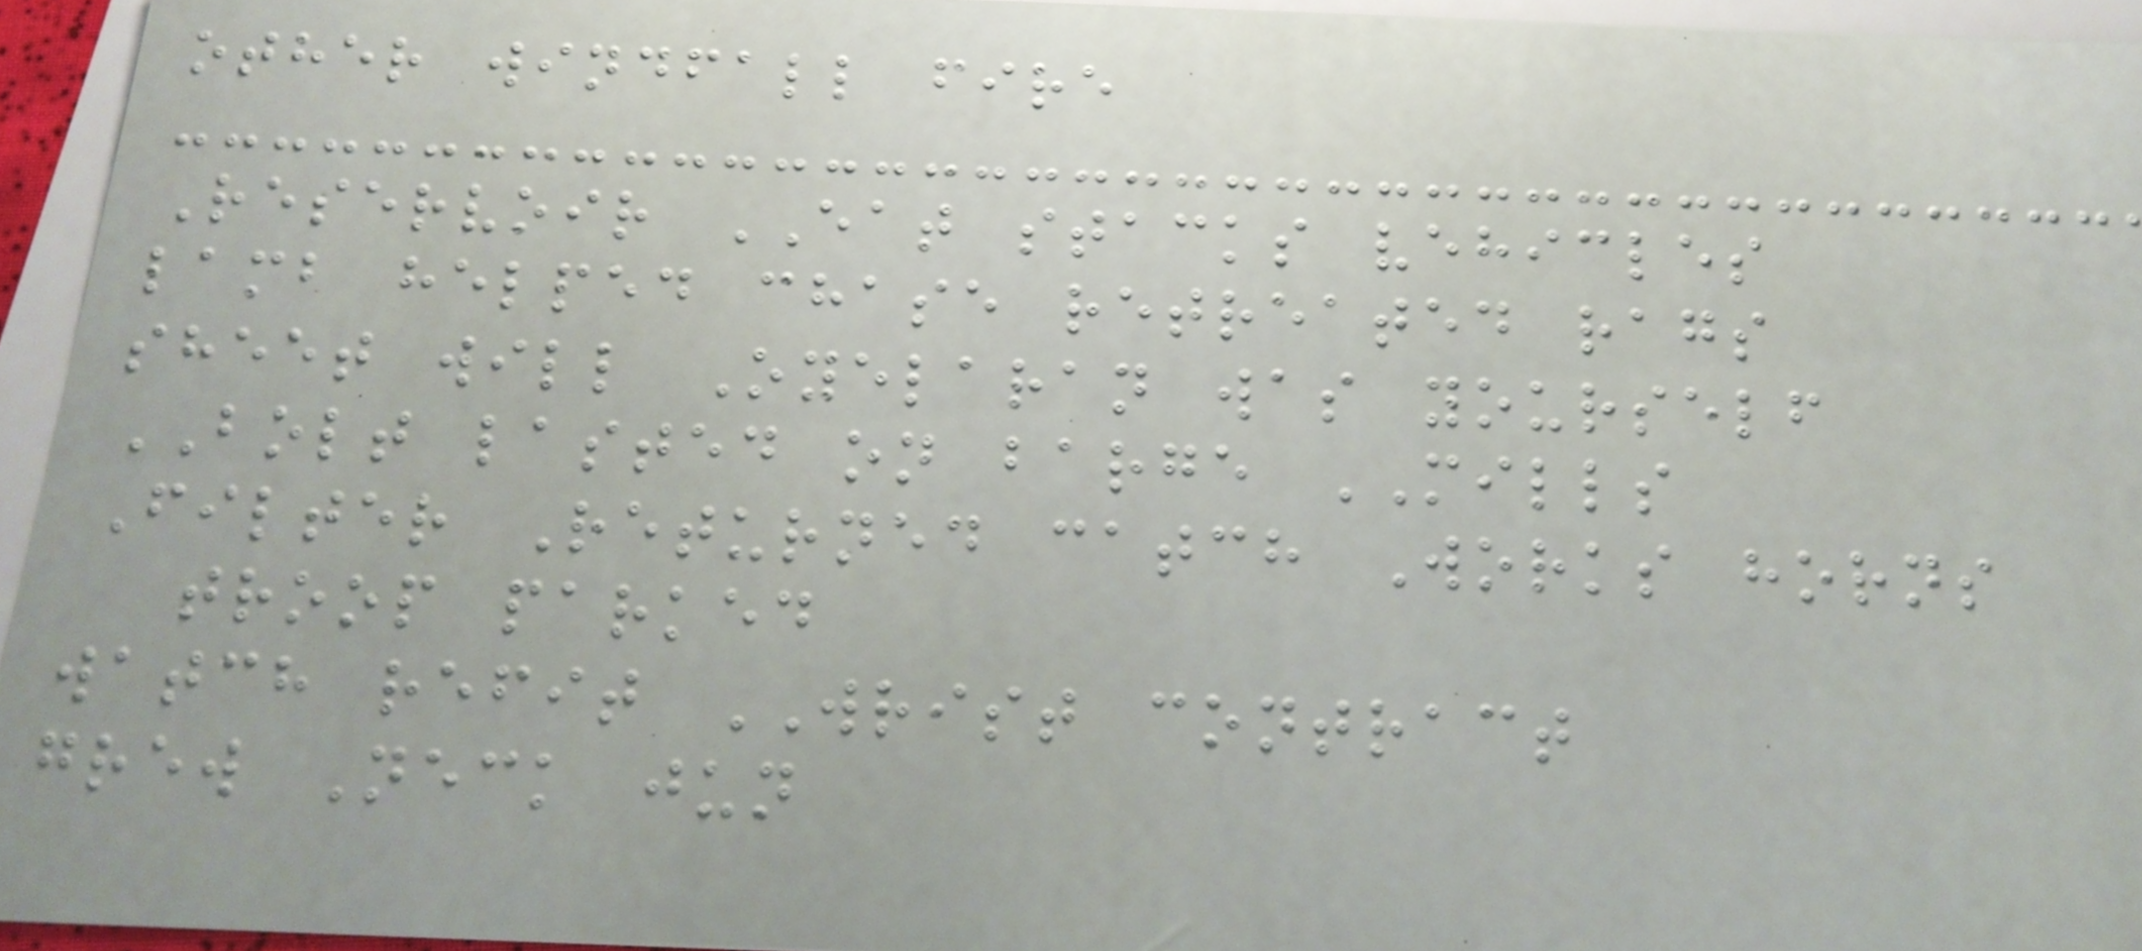other windfall fire
Reservoir EAT stacks vehicles
lamb helped chase retreated rags
sheet will Oyelaran was yourself
BOLT lasted on barge MILLS
Filter Returned catch Works horns
troop parked
watch refit WRIST contract
grew Neck jun
